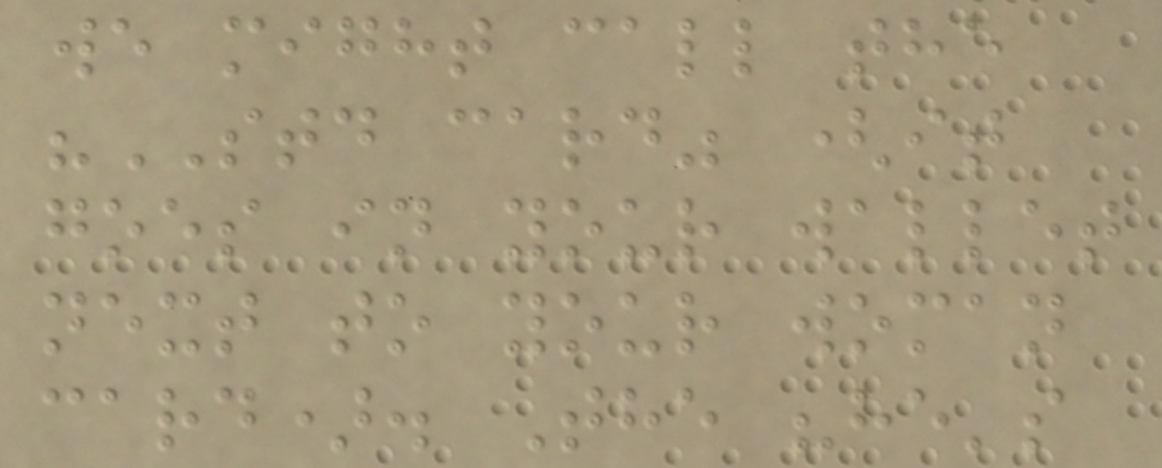we might call the
"STD card" (it
goes in your wallet
next to your woman
card). The "he's
